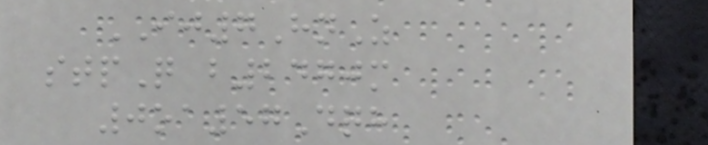IJ7HnZ
stpQ b2470m
0oa57Dqh
